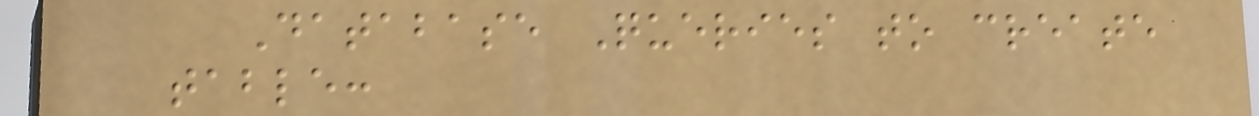Database Queries to create
table:
